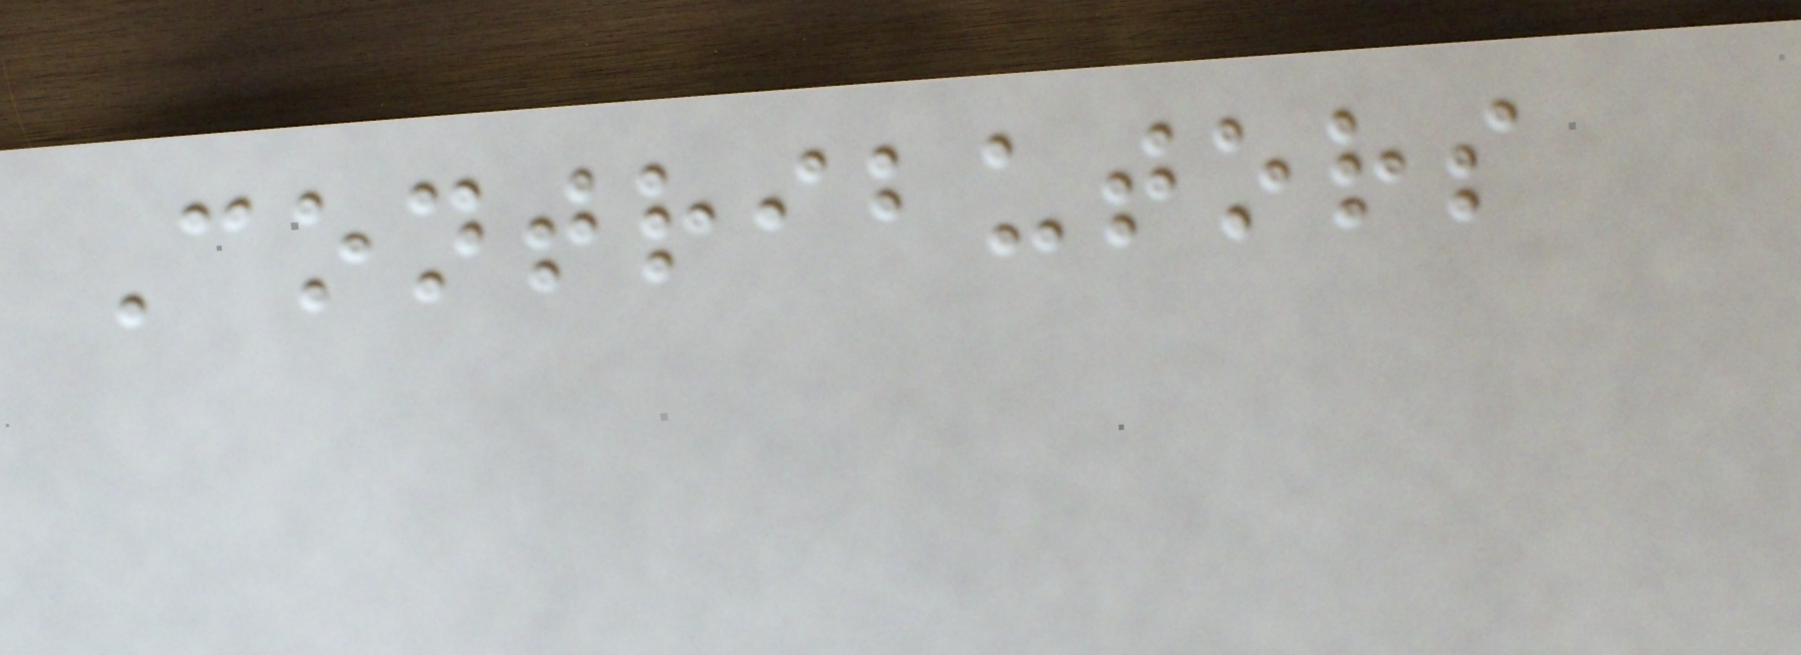Contributors
